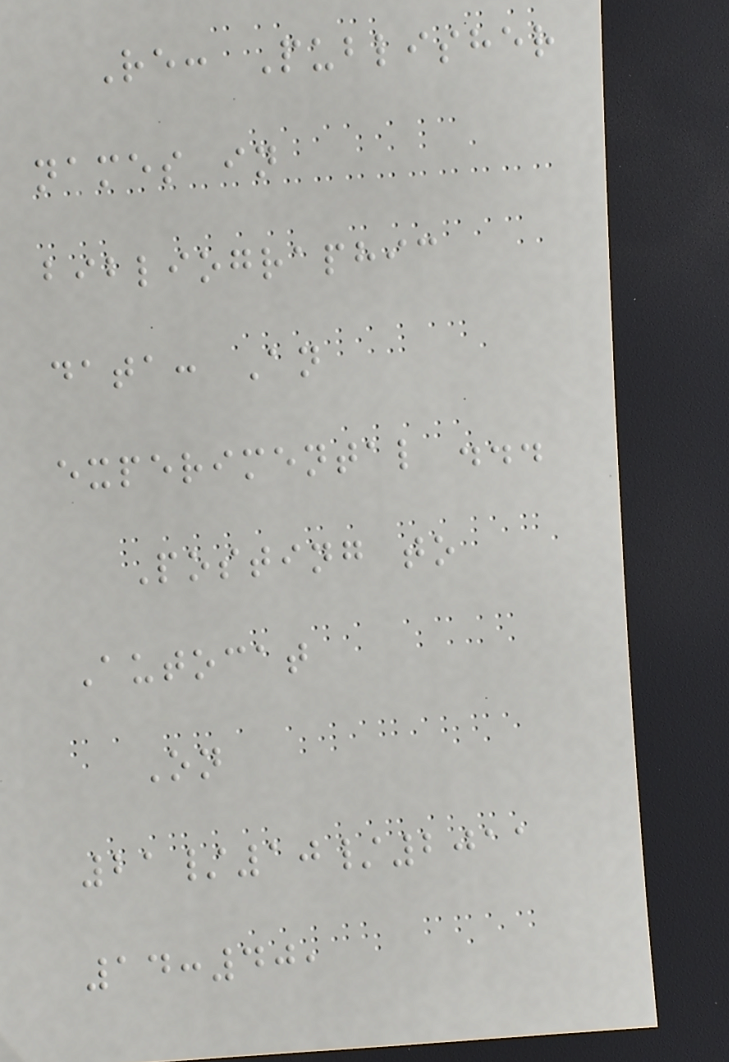Re: Publisher
names in
bibliographic
data: An
experimental ...
Posting to
Autocat
On
21/10/2011
14:40,
